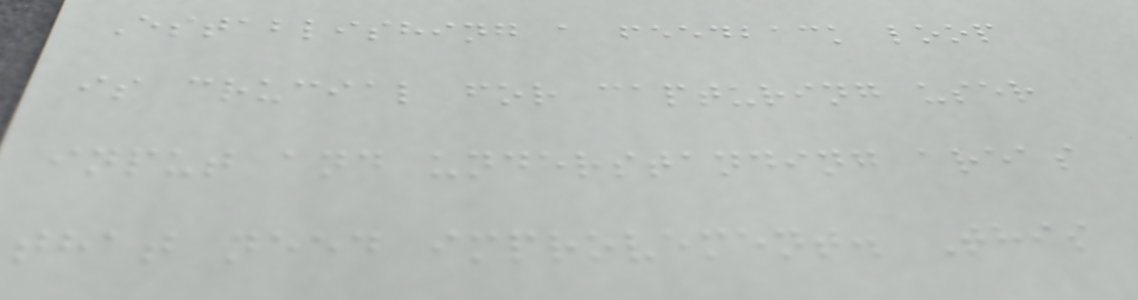Establishing a feedback loop
is crucial for capturing user
input and understanding areas
that need improvement. This
